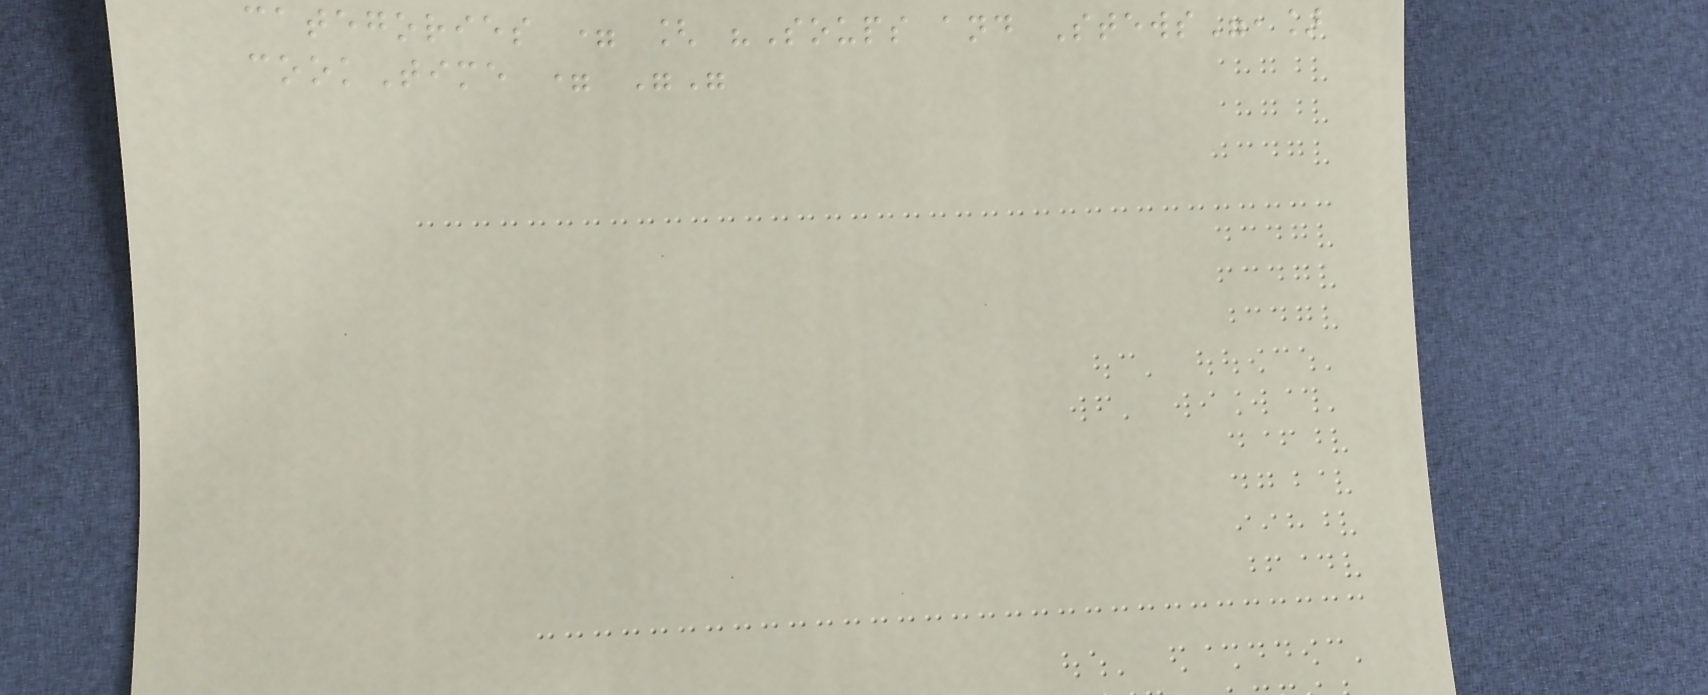categories = [ "Soups and Stews",]
cookTime = ""
